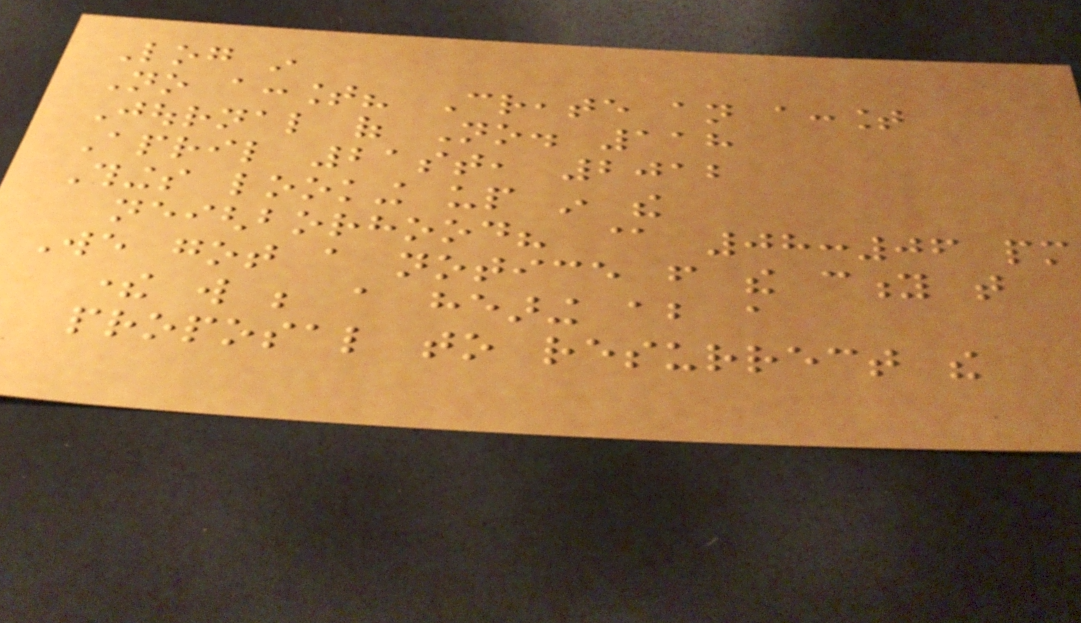Log in
No account? Create an account
Journal of No. 118
April 21st, 2012
Things looking up in the
neighborhood? @ 08:06 pm
We got a notice from the city that
there will be a hearing about a
proposal to resurrect the
